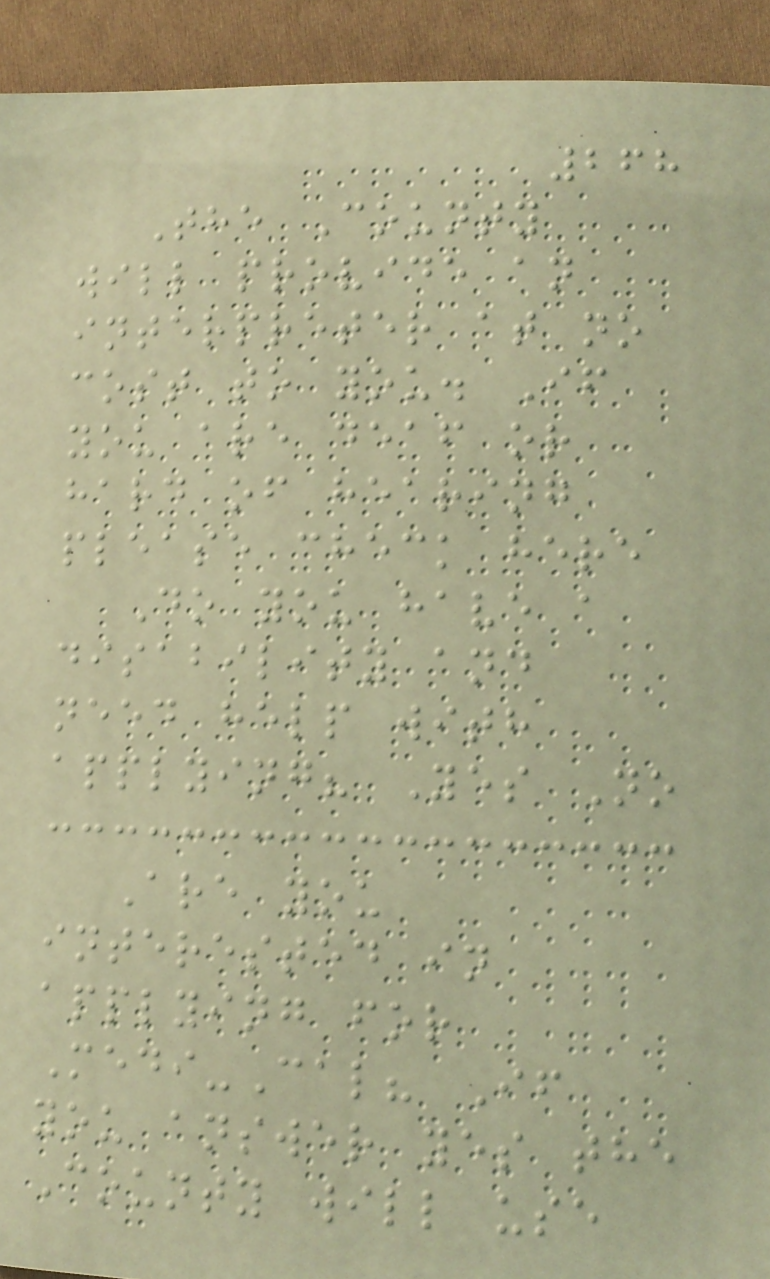268
The County
will provide an
interpreter at no
cost to you. If
you are deaf or
hard of hearing
please check here
Do you have a
disability and
need help with
applying? Yes No
Are you
interested in
applying for
Medi-Cal? If
you answer yes the
County will use
